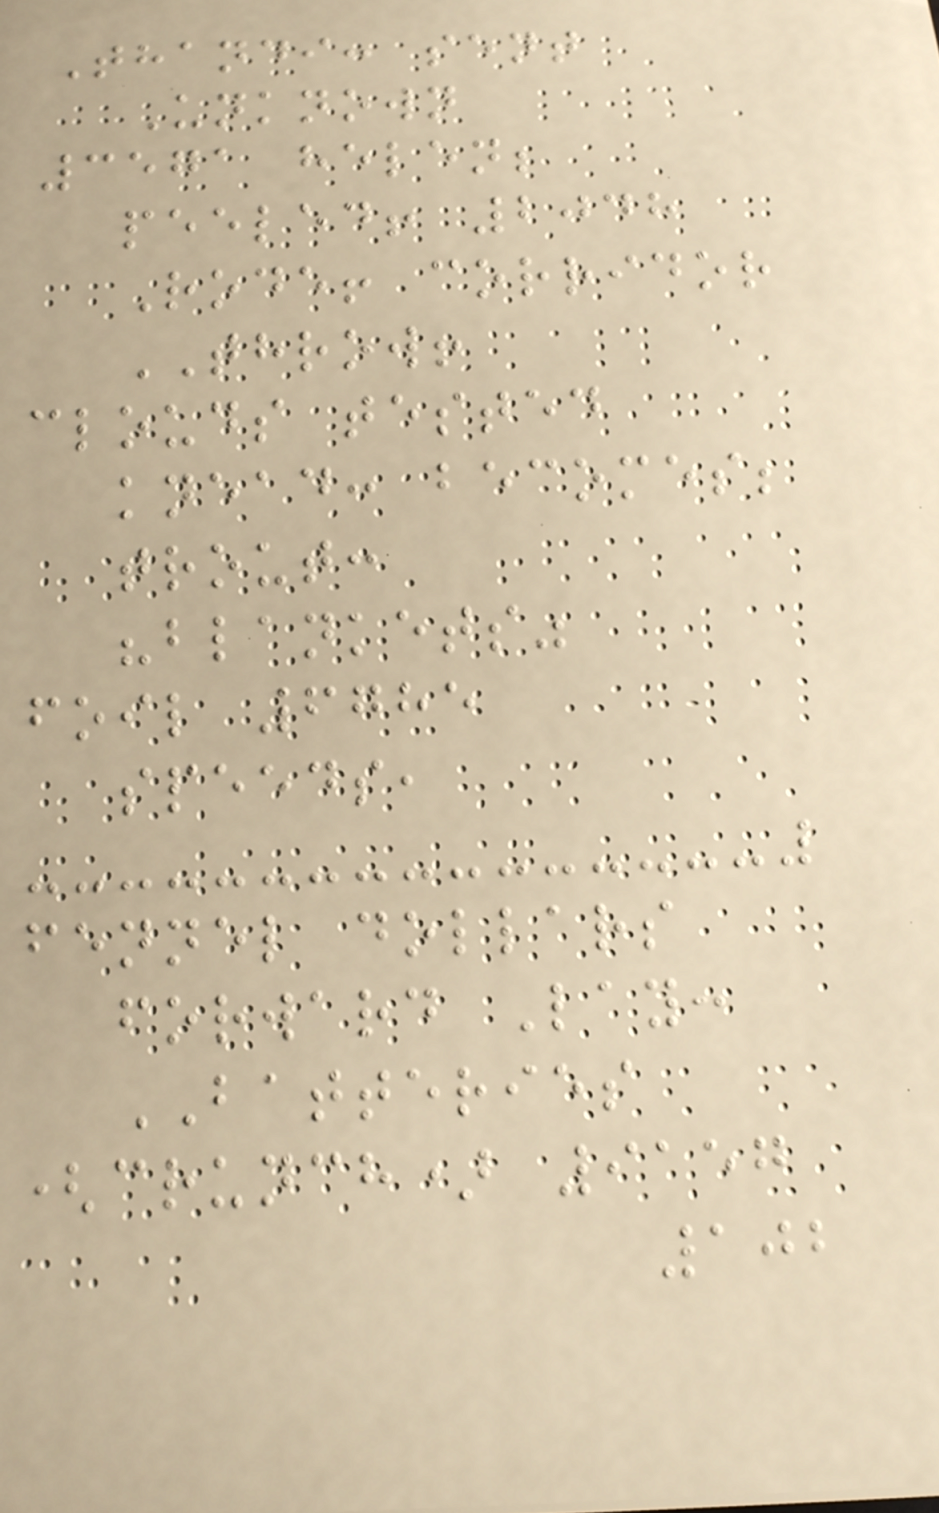Thandi: sent
Unknown
3571 helen;
peeled! 2048
Rode! corridor
THROW!
clouds tested
knead: becomes;
trout:
"blankets"
foil 6785
speeds,
fennel dollars
forward Lay:
BATTERIES
(crunch) 9157
102
